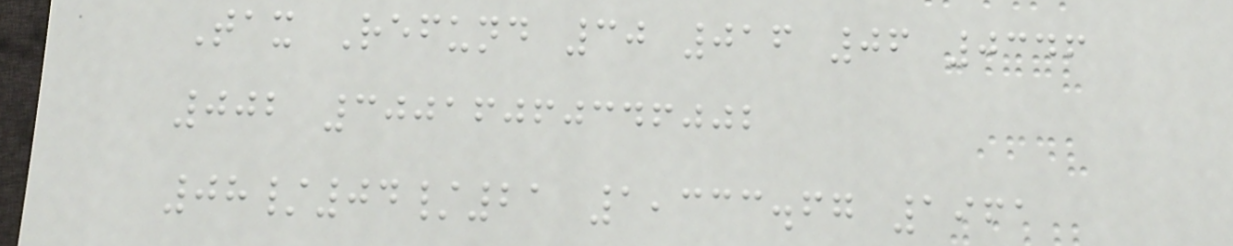Tax Refund 30 016 06 0346
002 30016060346002
08/04/21 1,333.67 1961
